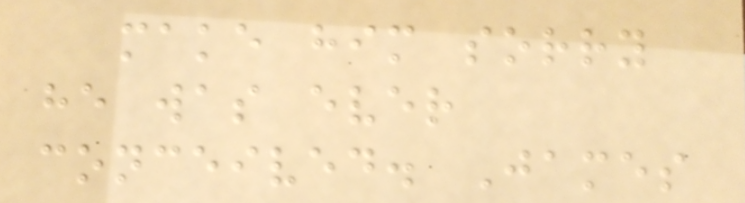make him sorry
he was ever
conceived. James
